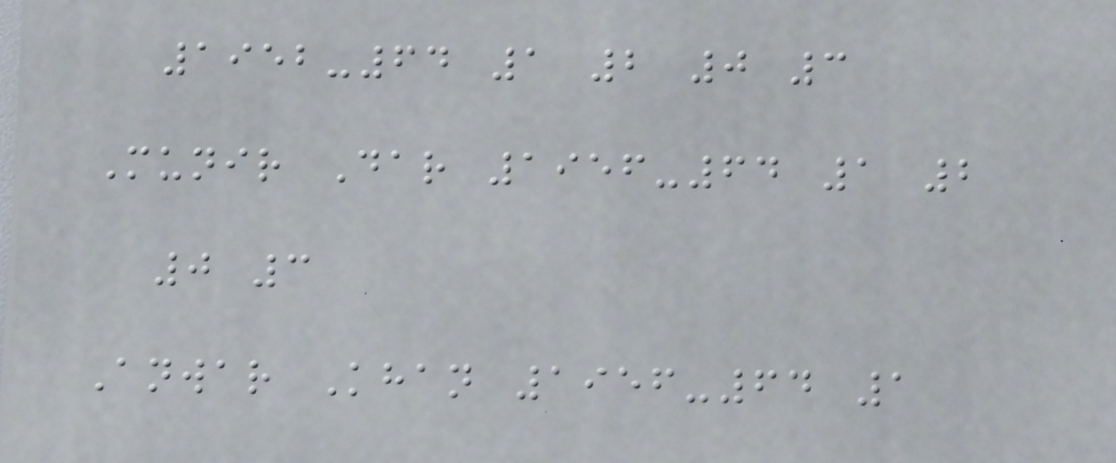1952-64 1 2 0 3
Munir Dar 1956-64 1 2
0 3
Anwar Khan 1956-64 1
